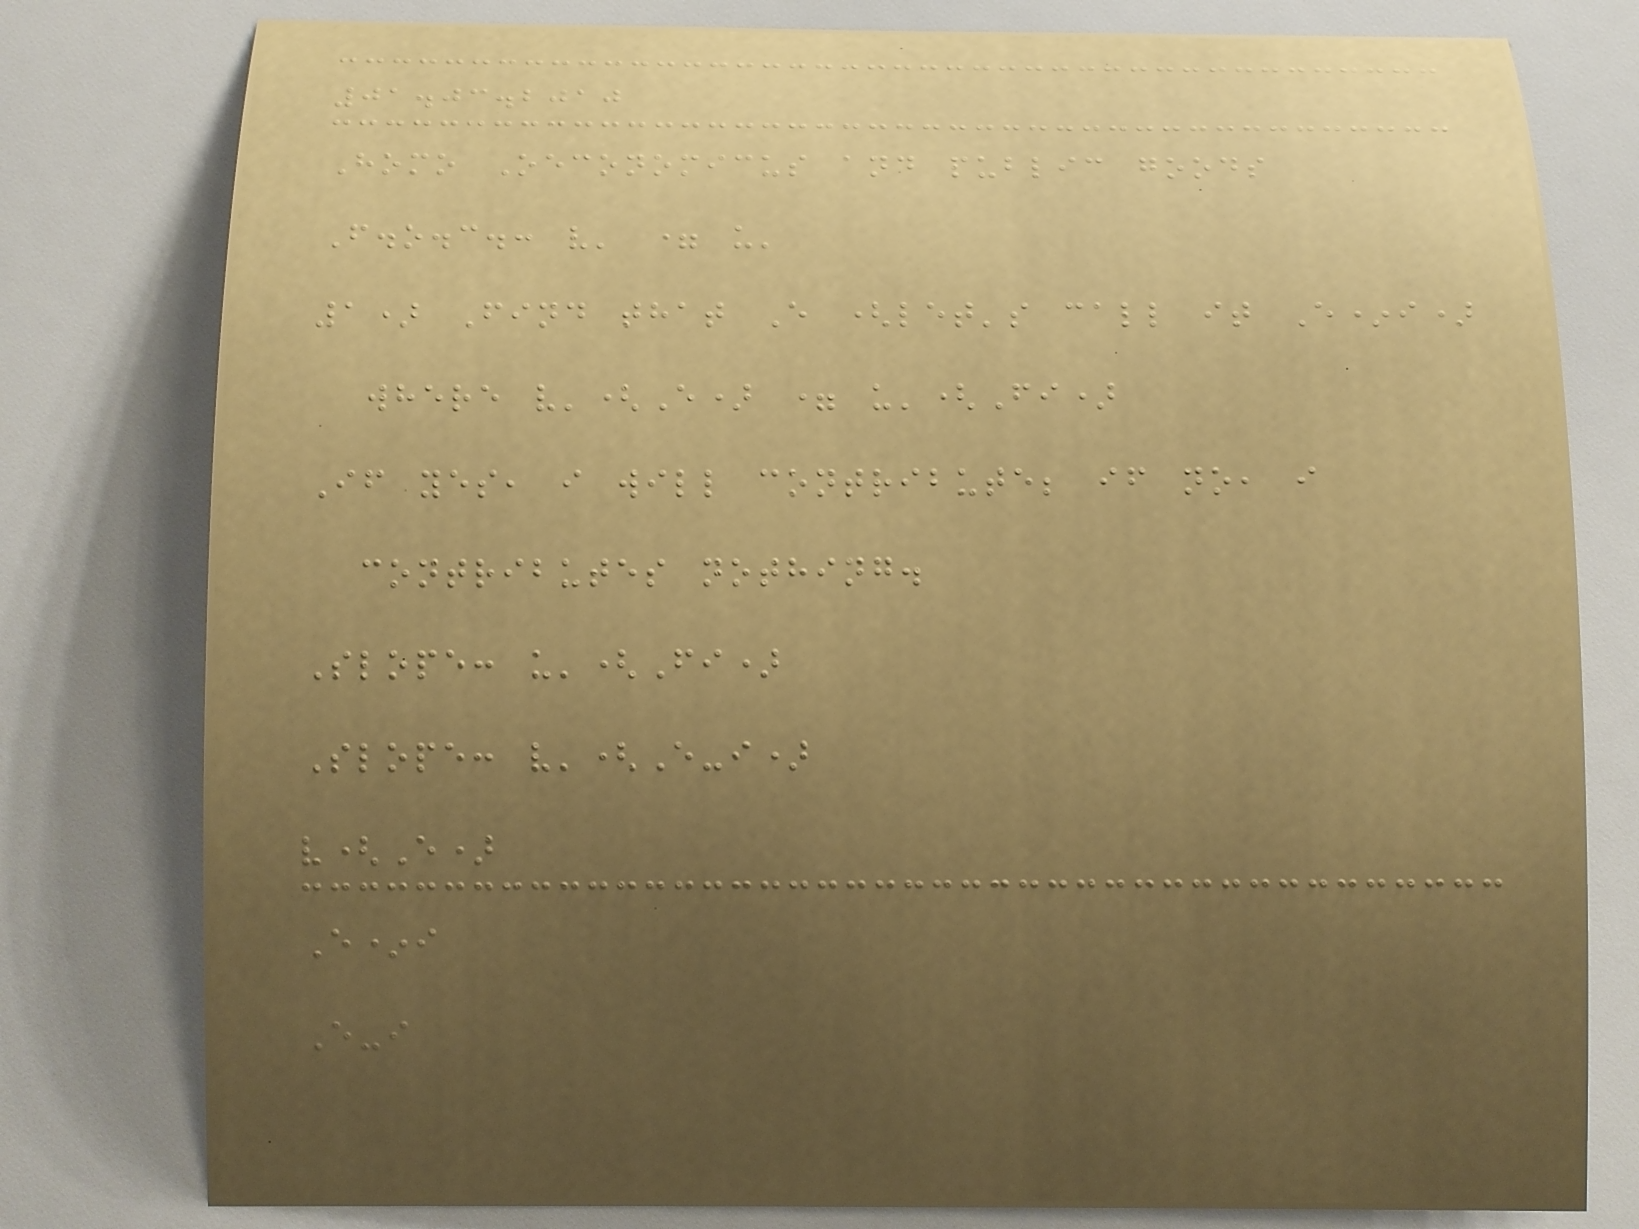01.03.2010
Homo Oeconomicus and public goods
F.o.c.: v' = u'
1) Find that E (let's call it E*i)
where v'(E) = u'(Fi)
If yes, i will contribute; if no, i
contributes nothing.
Slope: u'(Fi)
Slope: v'(E-i)
v(E)
E*i
E-i
